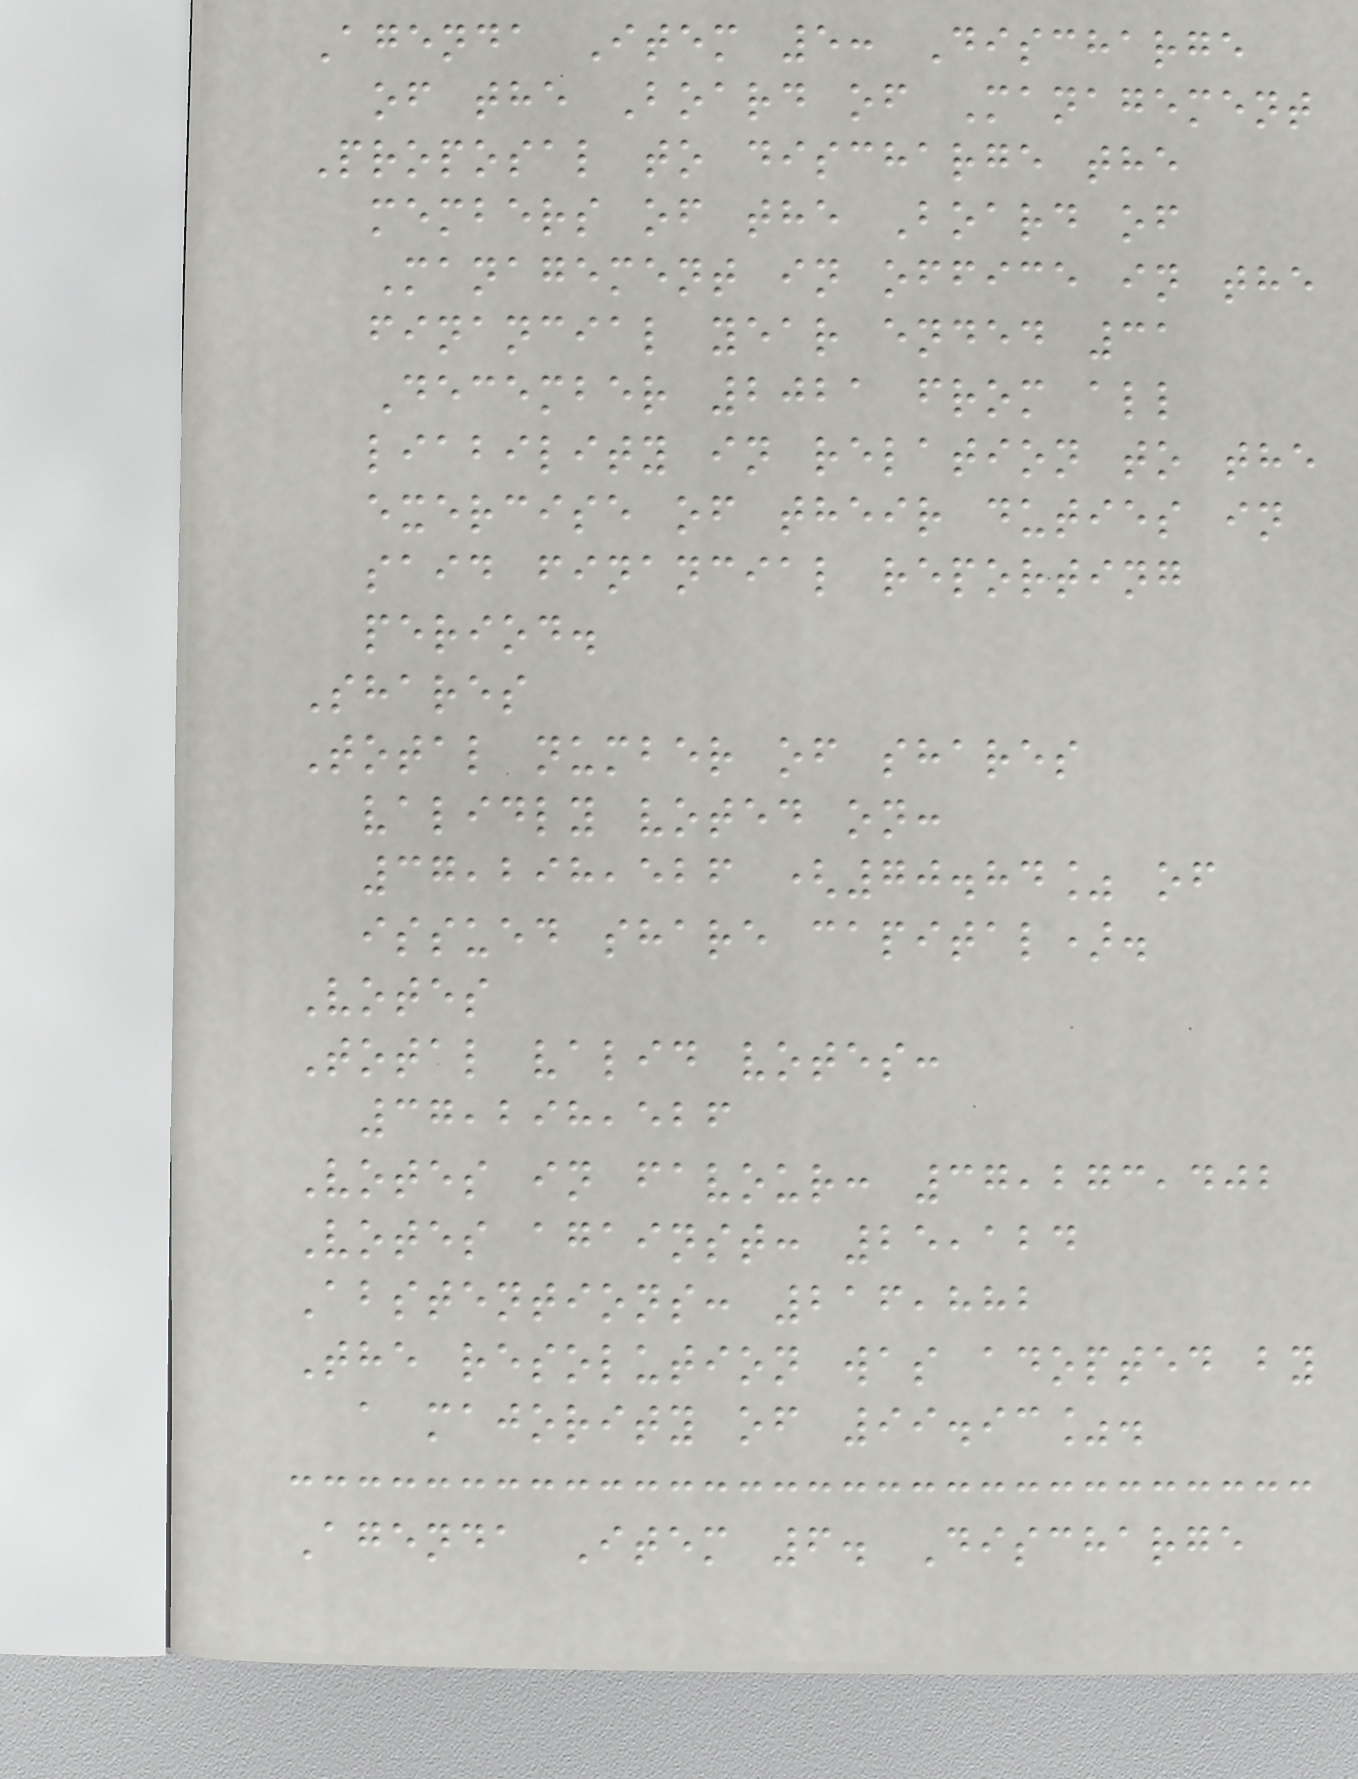Agenda Item 5: Discharge
of the Board of Management
Proposal to discharge the
members of the Board of
Management in office in the
financial year ended 31
December 2021 from all
liability in relation to the
exercise of their duties in
said financial reporting
period.
Shares
Total number of shares
validly voted on:
37,298,526 (70.84% of
issued share capital).
Votes
Total valid votes:
37,298,526
Votes in favour: 37,273,402
Votes against: 25,124
Abstentions: 216,882
The resolution was adopted by
a majority of 99.93%.
Agenda Item 6. Discharge
